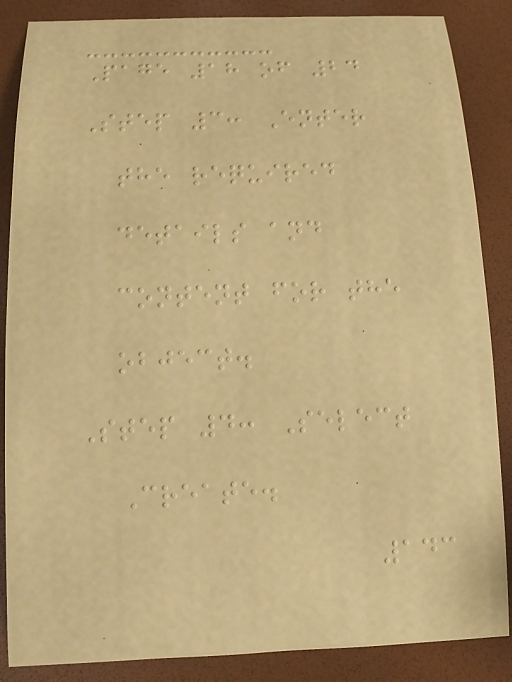Page 18 of 24
Step 3: Enter
the required
details and
content for the
object.
Step 4: Select
Create.
143
